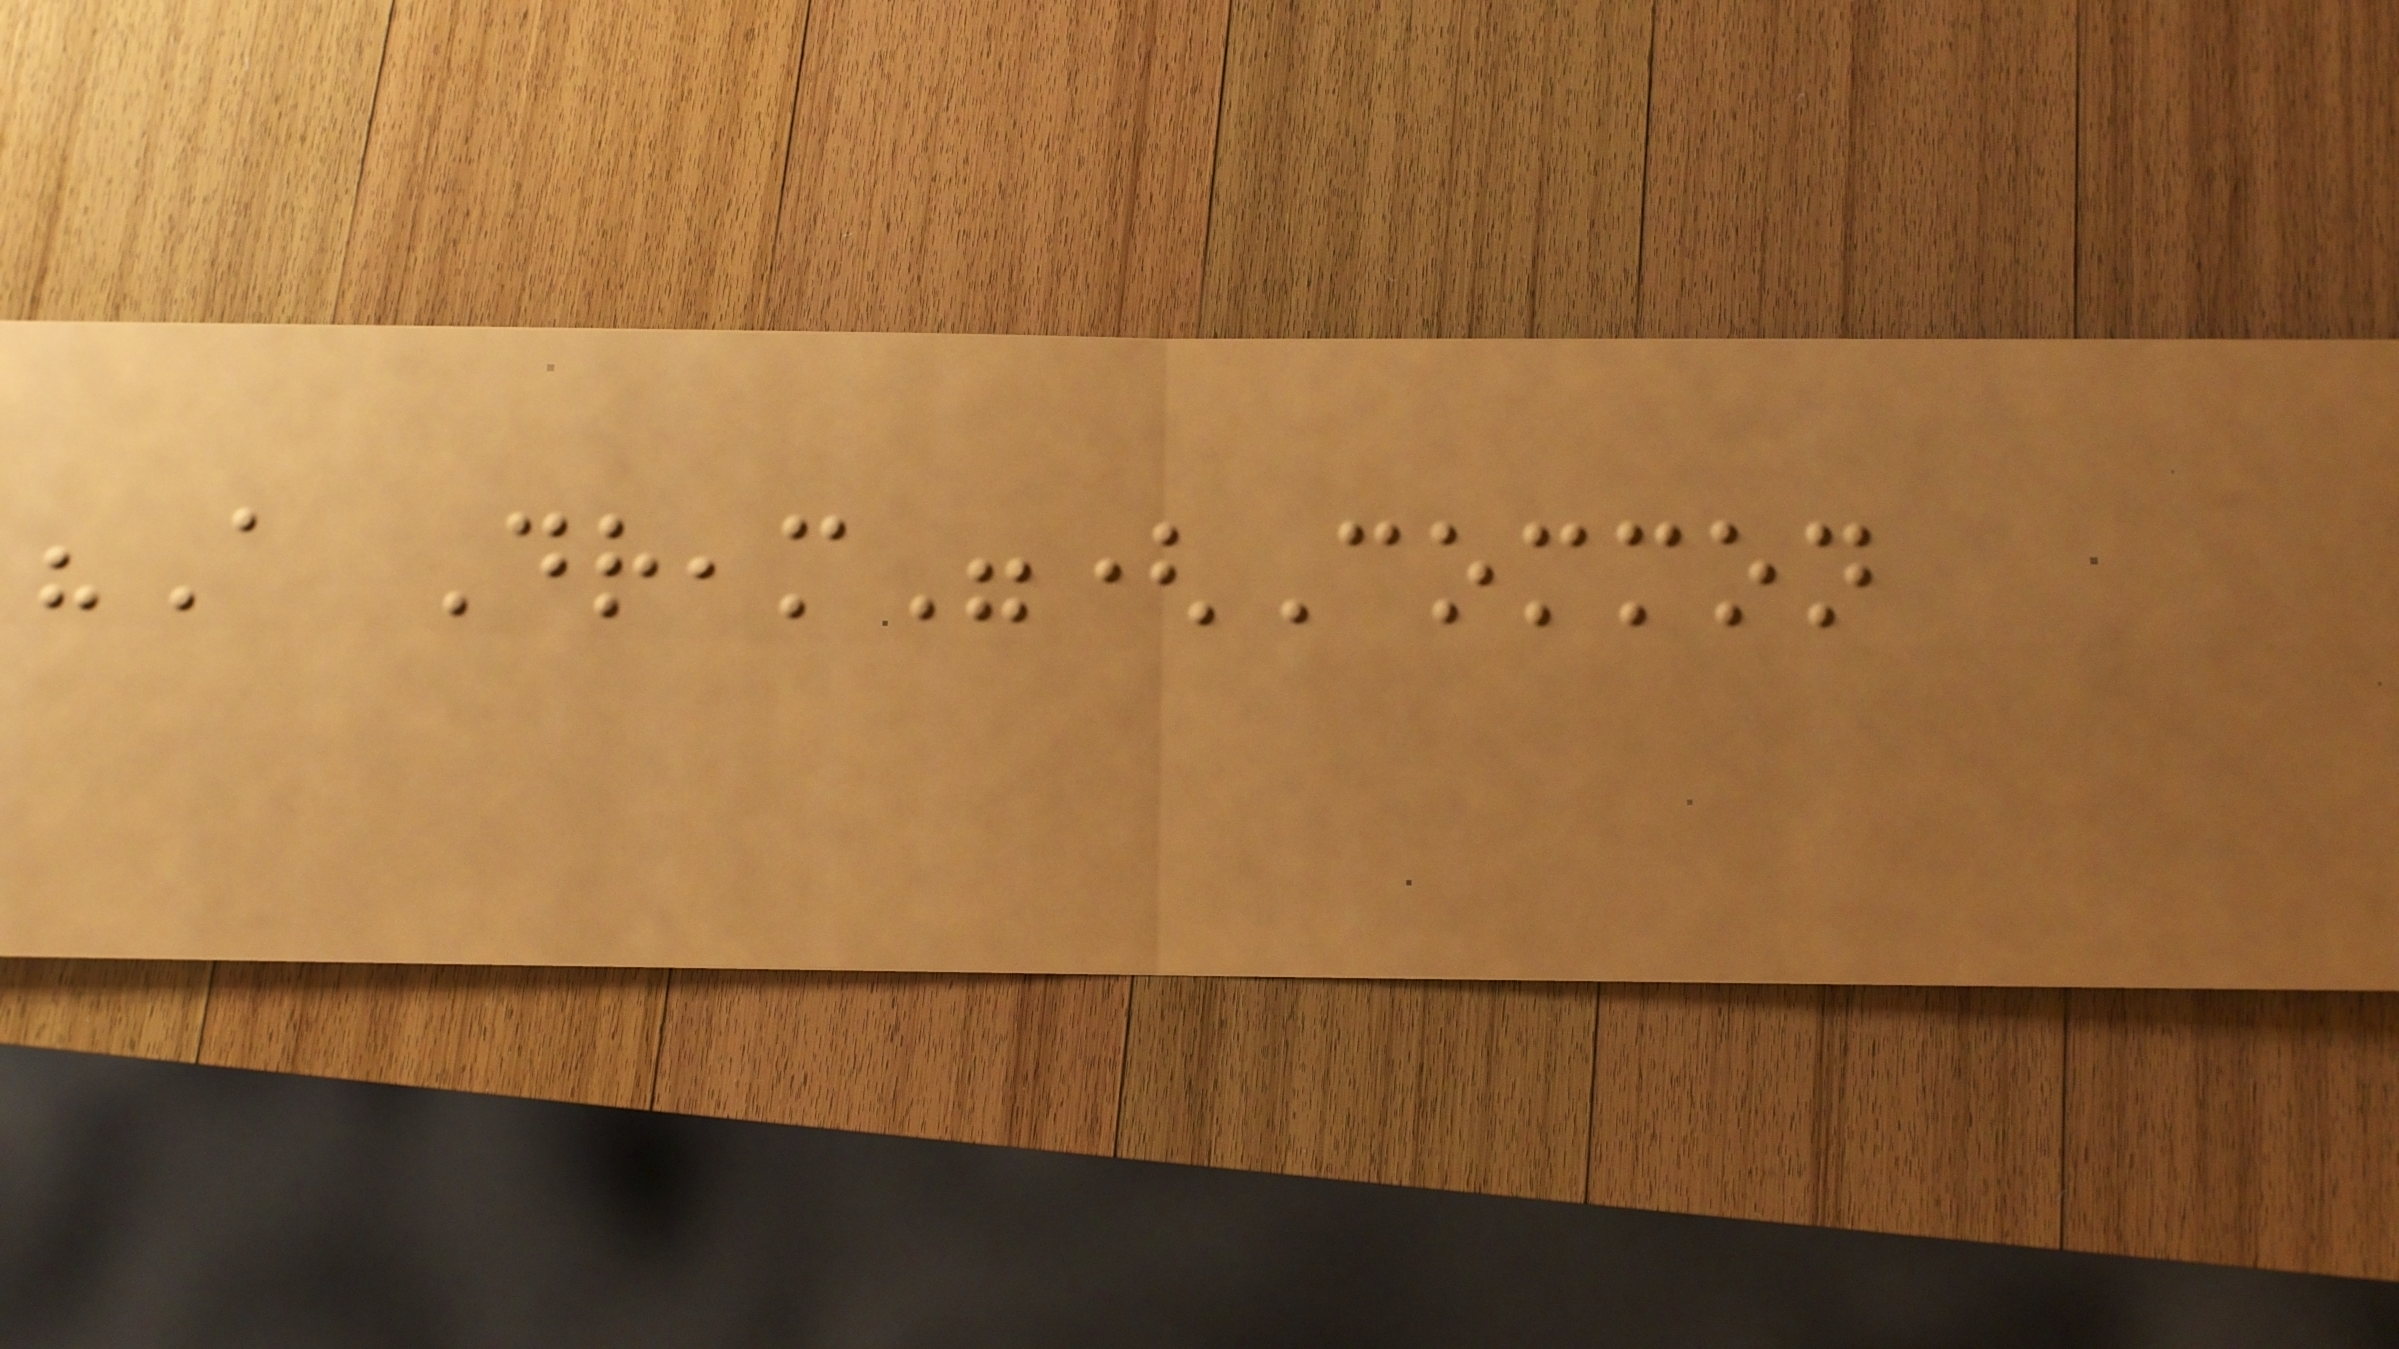"A Dream"(Common
